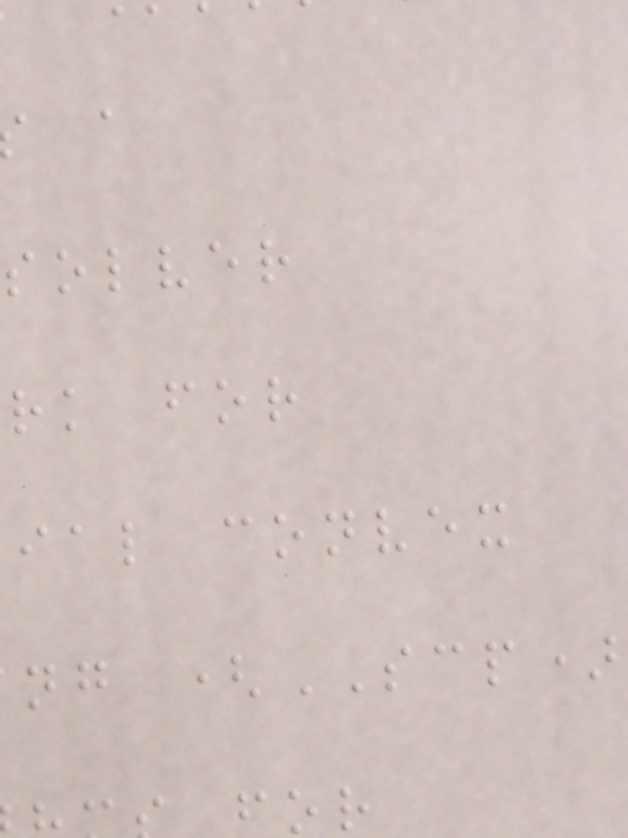solver
rk for
ial convex
ng (SCP)
